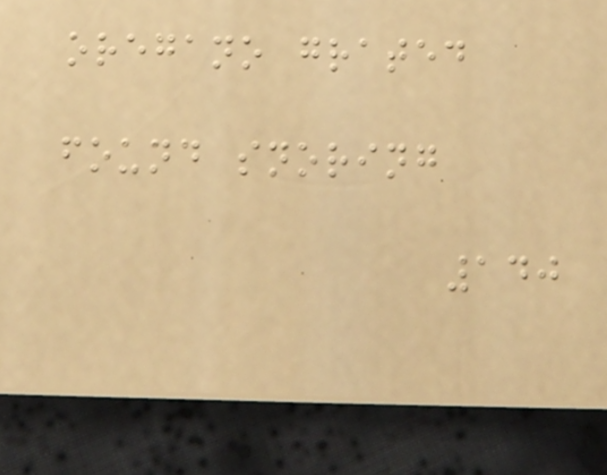oregano grated
found snoring
140
